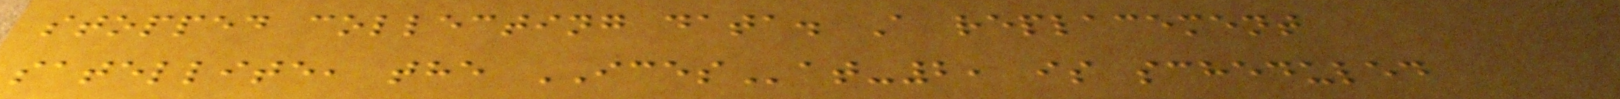stopped collecting data. A replacement
satellite, the ICESat-2, is scheduled
